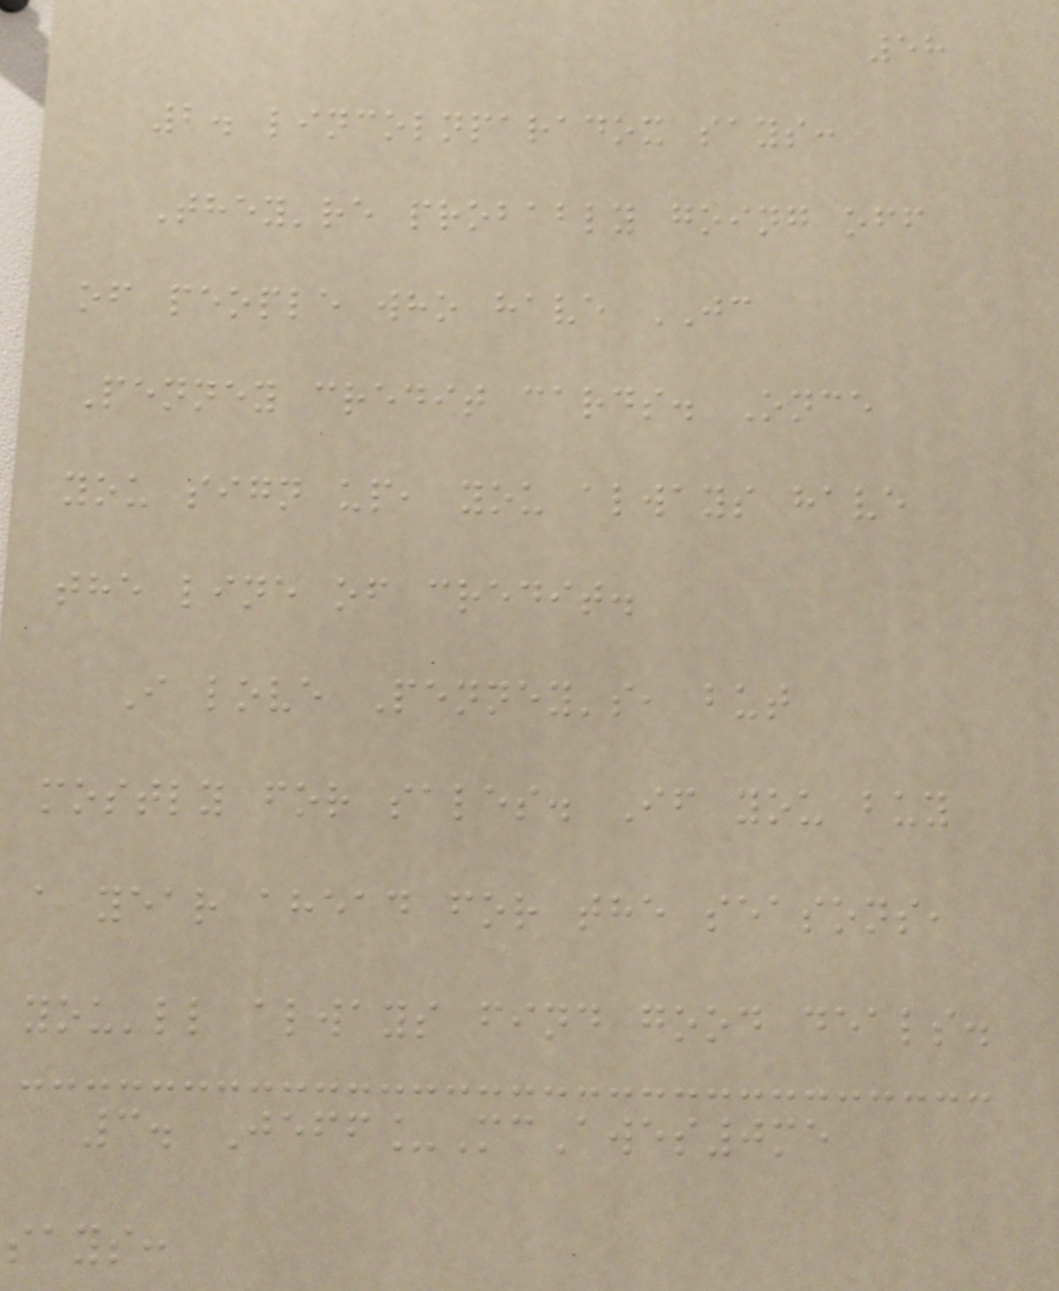58
2. lincolnparadox says:
They're probably going off
of people who have JC
Penney credit cards. Once
you sign up, you always have
the line of credit.
I love Penney's, but
mostly for sales. If you buy
a year ahead for the seasons,
you'll always find good deals.
3. Jeff_McAwes0me
says:
